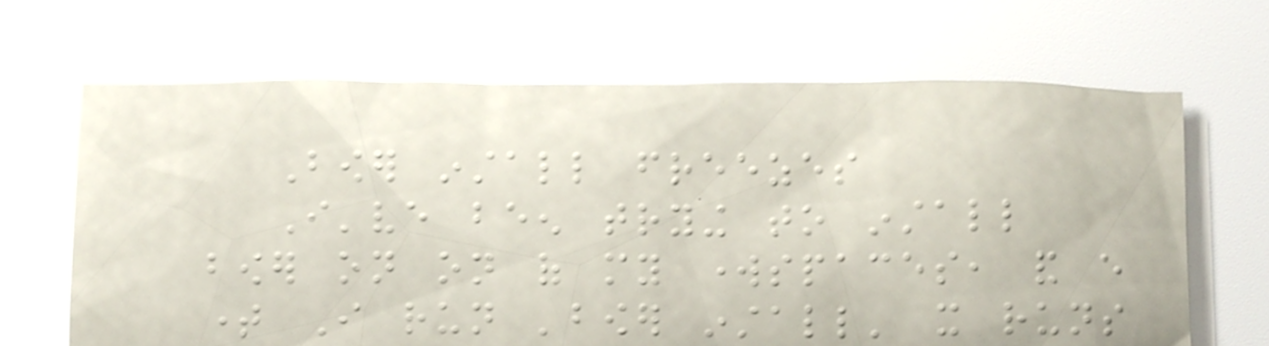Bower install freezes
I've been trying to install
bower on on of my workspaces, and every
time I run 'bower install' it runs
